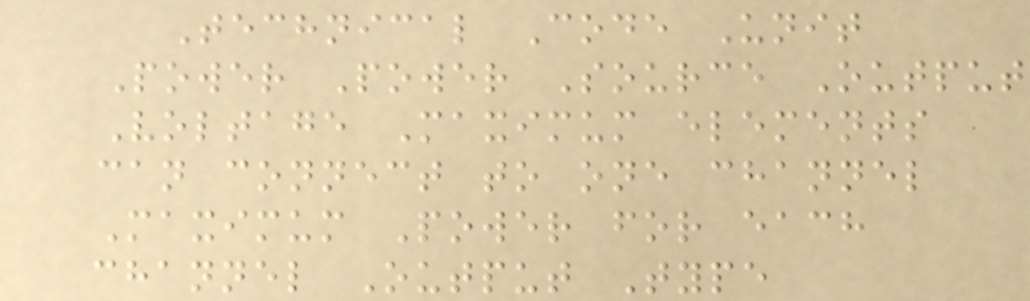Technical Code Unit
Power Power Source Output
Voltage Maximum elements
can connect to one channel
Maximum Power for each
channel Output Type
